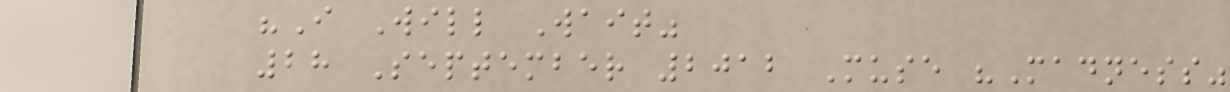"I Will Wait"
28 September 2012 Muse "Madness"
